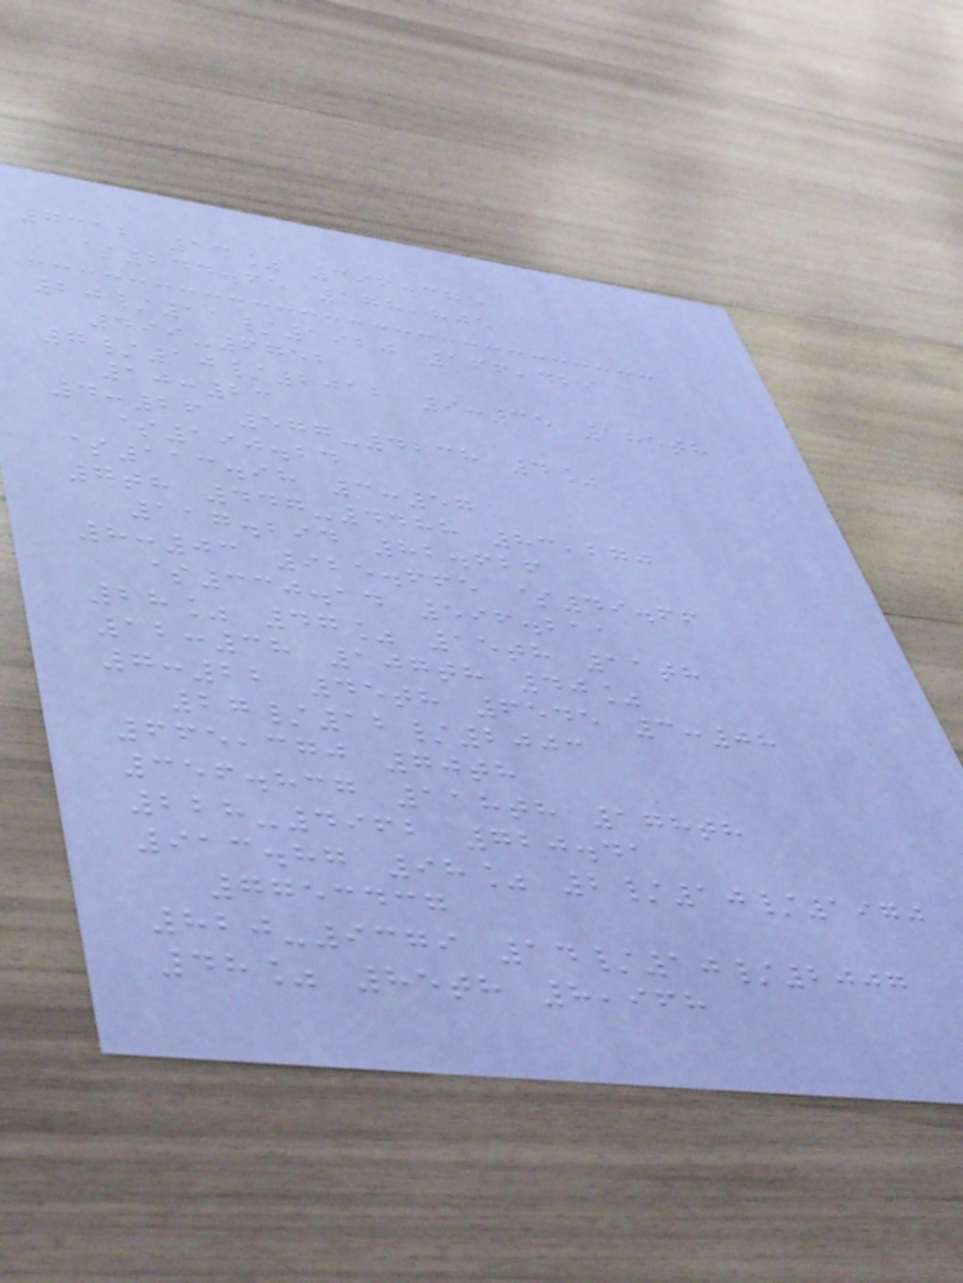7312 13% 396.375
$244.65 178,805
20/11/1920 166,429
499-6752
7/10/2012 9:35 185th
10:23
4:26 577-4238 4%
$190.24
$113.98 3:57
7th 447-4488 83,270
117.294 82.626
8:03 925.665 $49.66
$330.14 596.211
28% 47% 15th 11th
12:38 107th 40%
7:22 45th 6545 3:08
27/12/2003
665,370 70th
356.837 118th 178th
228-4962 720.41
913.87 98% 2/10/1970
7753437
820-9379 14/10/2007
48% 85th 8,968
